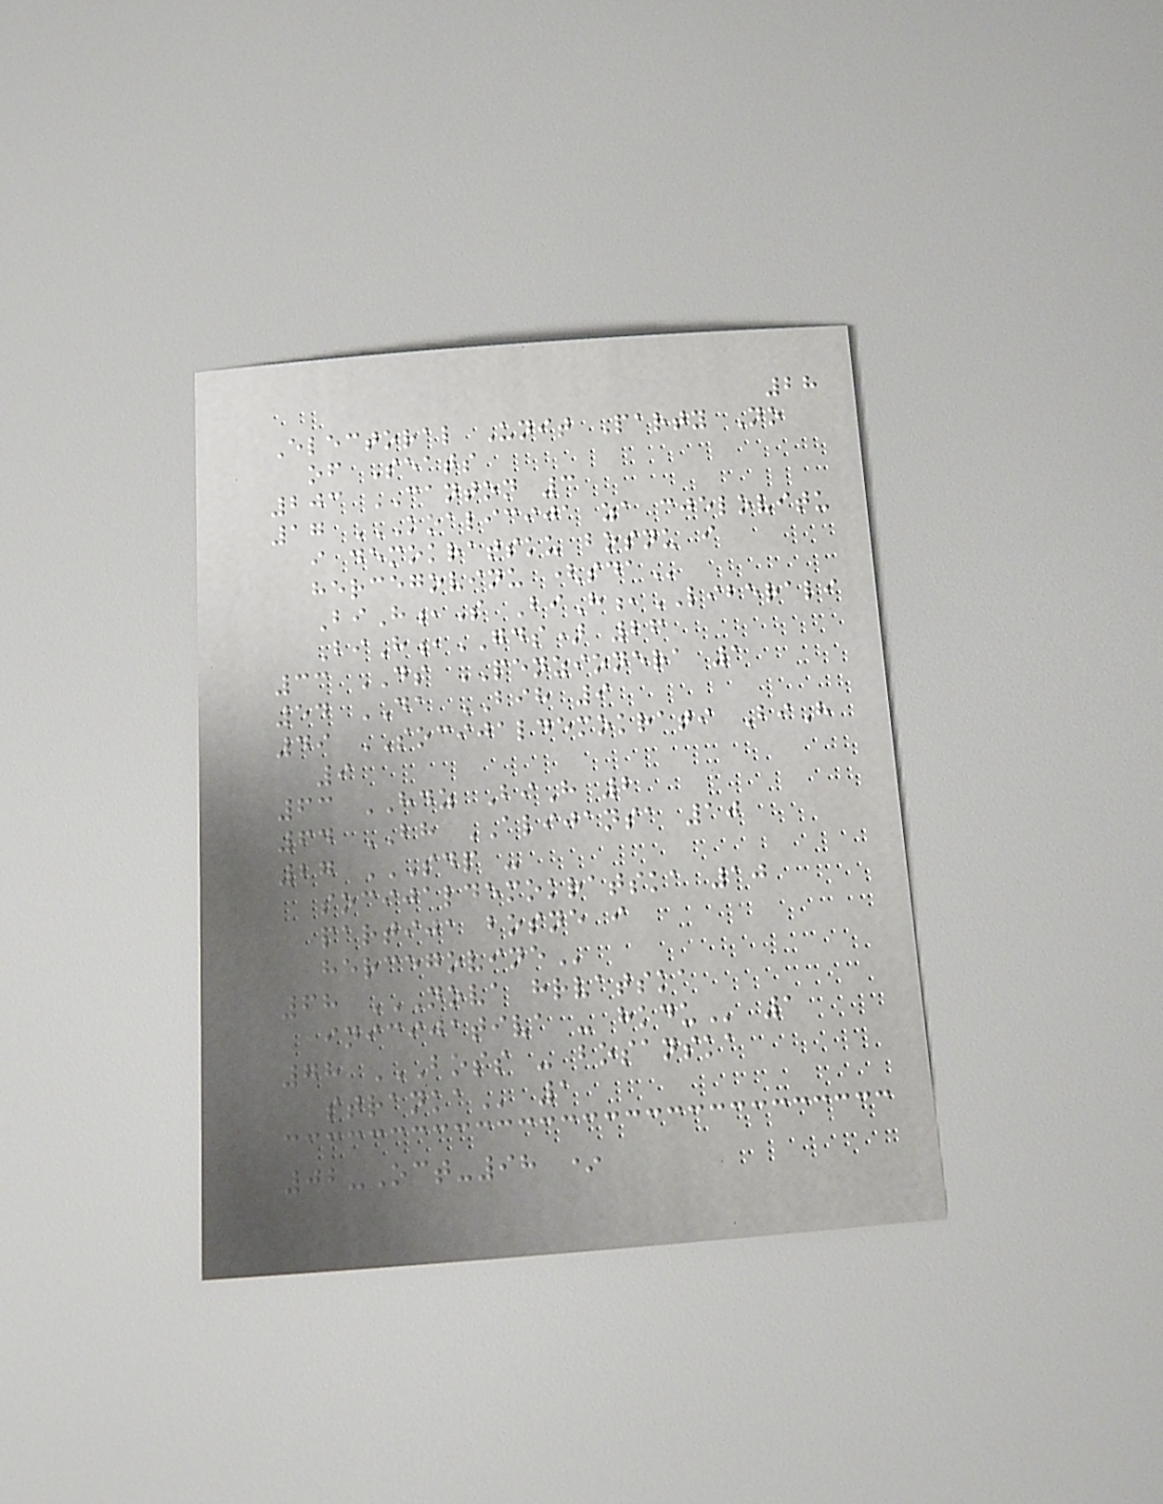28
Electoral Unit Party No
of Seats
203 CANTON 3
17 KOALICIJA ZA CJELOVITU
I DEMOKRATSKU BOSNU I
HERCEGOVINU (SDA
BiH,S BiH,LIBERALI
BiH,GDS) 26
33 DS PENZIONERA 1
54 DA BIH 9
49 SOCIJALDEMOKRATI BiH
9
63 HDZ BiH 2
64 BH ALIJANSA 10
27 SDP -
SOCIJALDEMOKRATSKA 10
PARTIJA BOSNE I
HERCEGOVINE
68 NOVA HRVATSKA
INICIJATIVA - HKDU 1
78 BOSS - BOSANSKA
STRANKA 1
02-Oct-98 *
